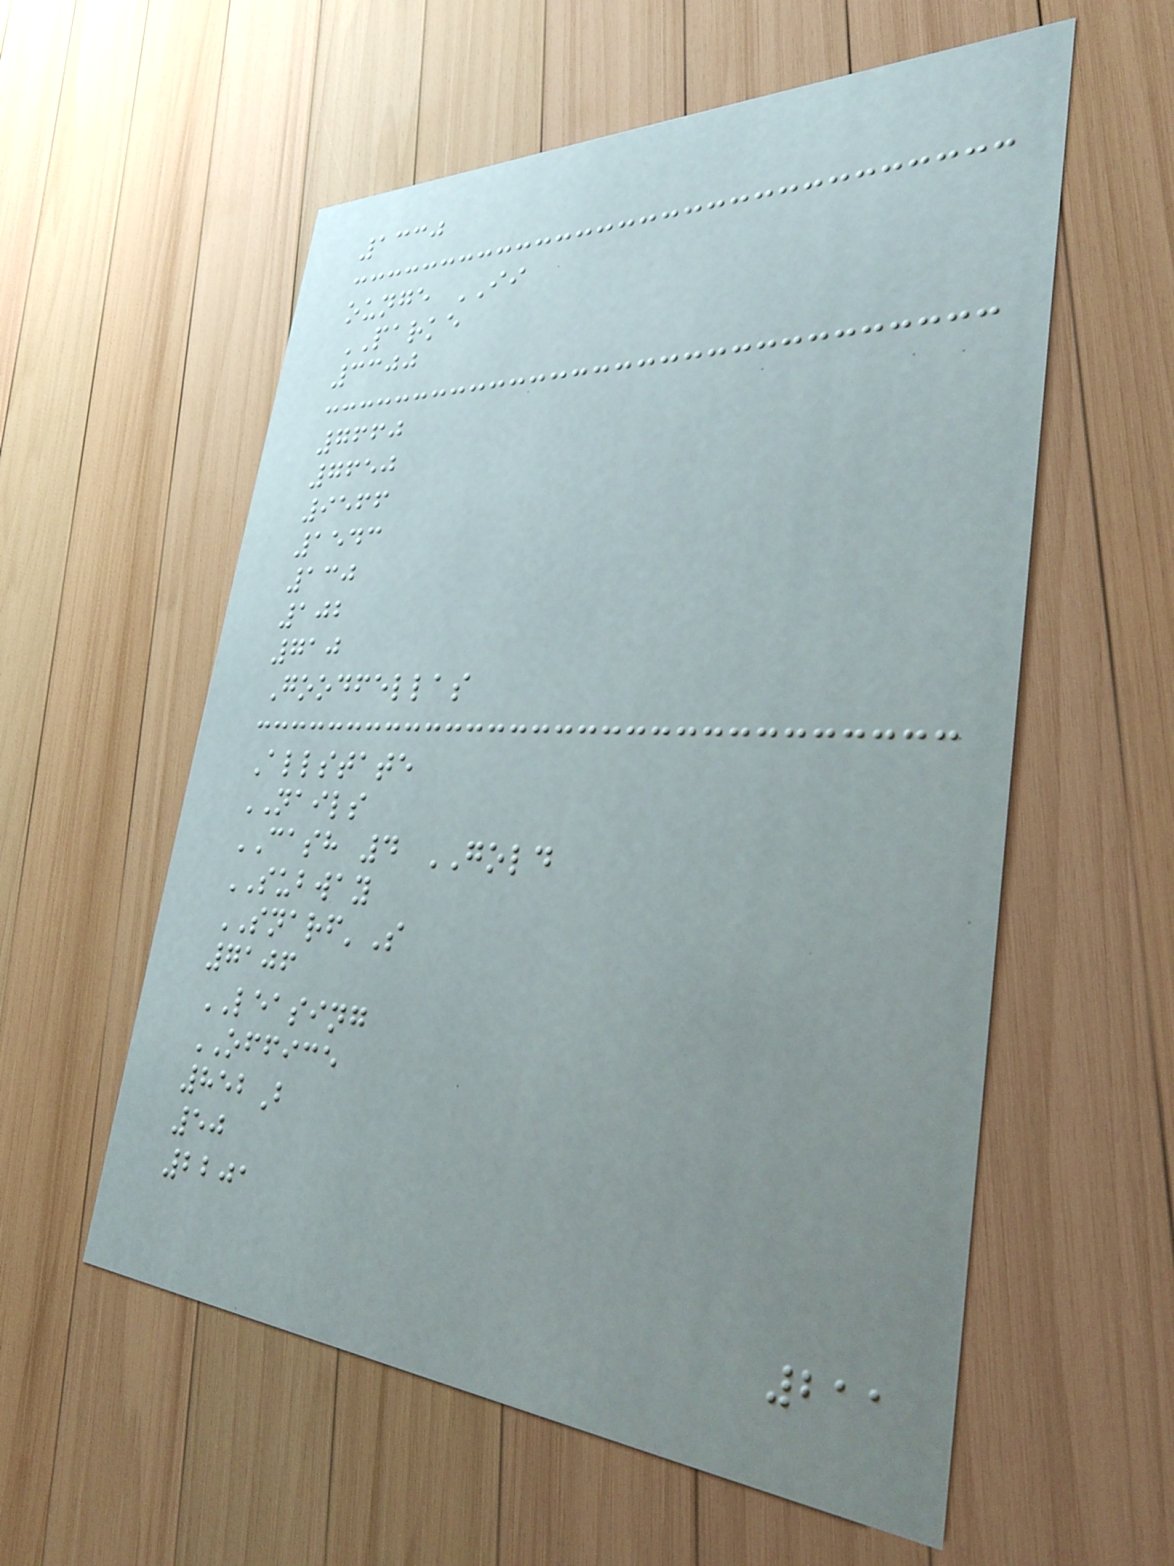1330
ounge II
PARKE
3300
7660
7650
9566
1543
130
102
710
Goodfellas
Allstate
NAILS
CASH 4 GOLD
SUBWAY
SNARF'S
7106
LEASING
OFFICE
852B
50
2201
211
